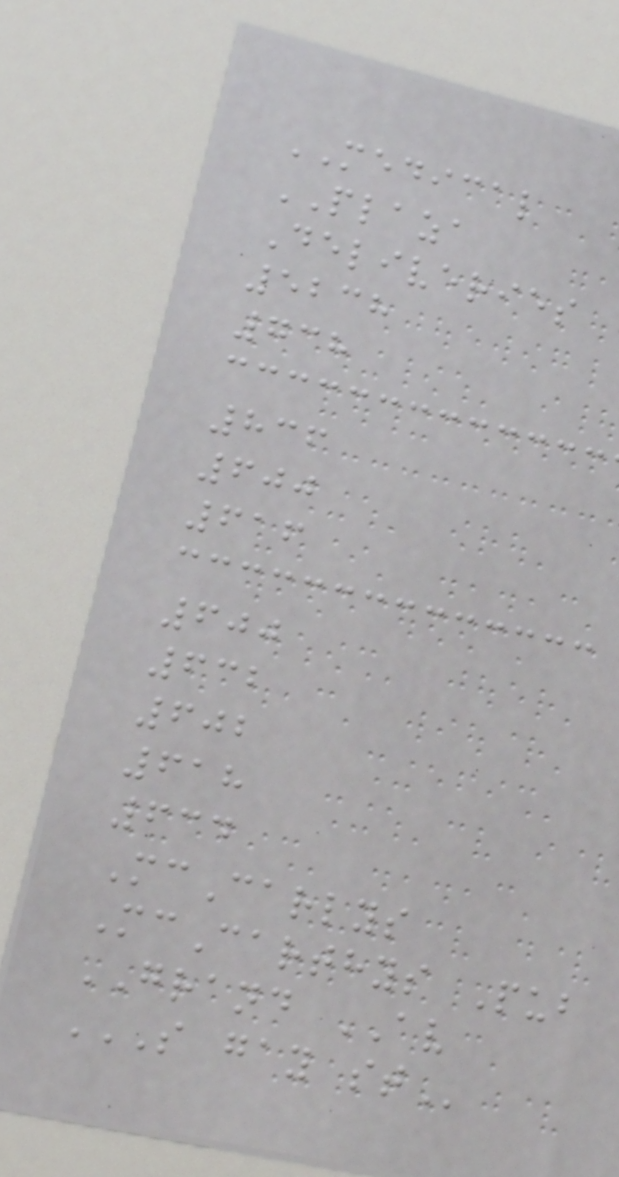MEDICAL
PLAZA
Deliveries
5238
738
836
600
616
600
632
602
618
634
McCarlys
McCarthys Pub
GRAND AV
S GAY ST
